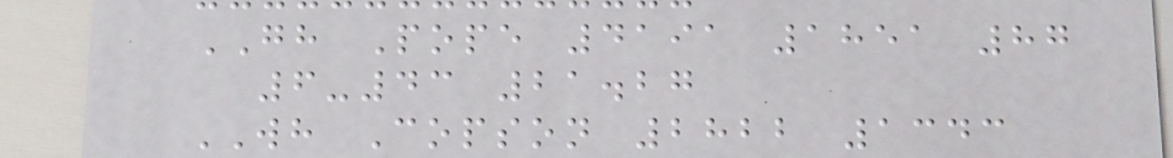GH Pope 4191 1851 87
6-43 21.27
WH Copson 2822 1343
